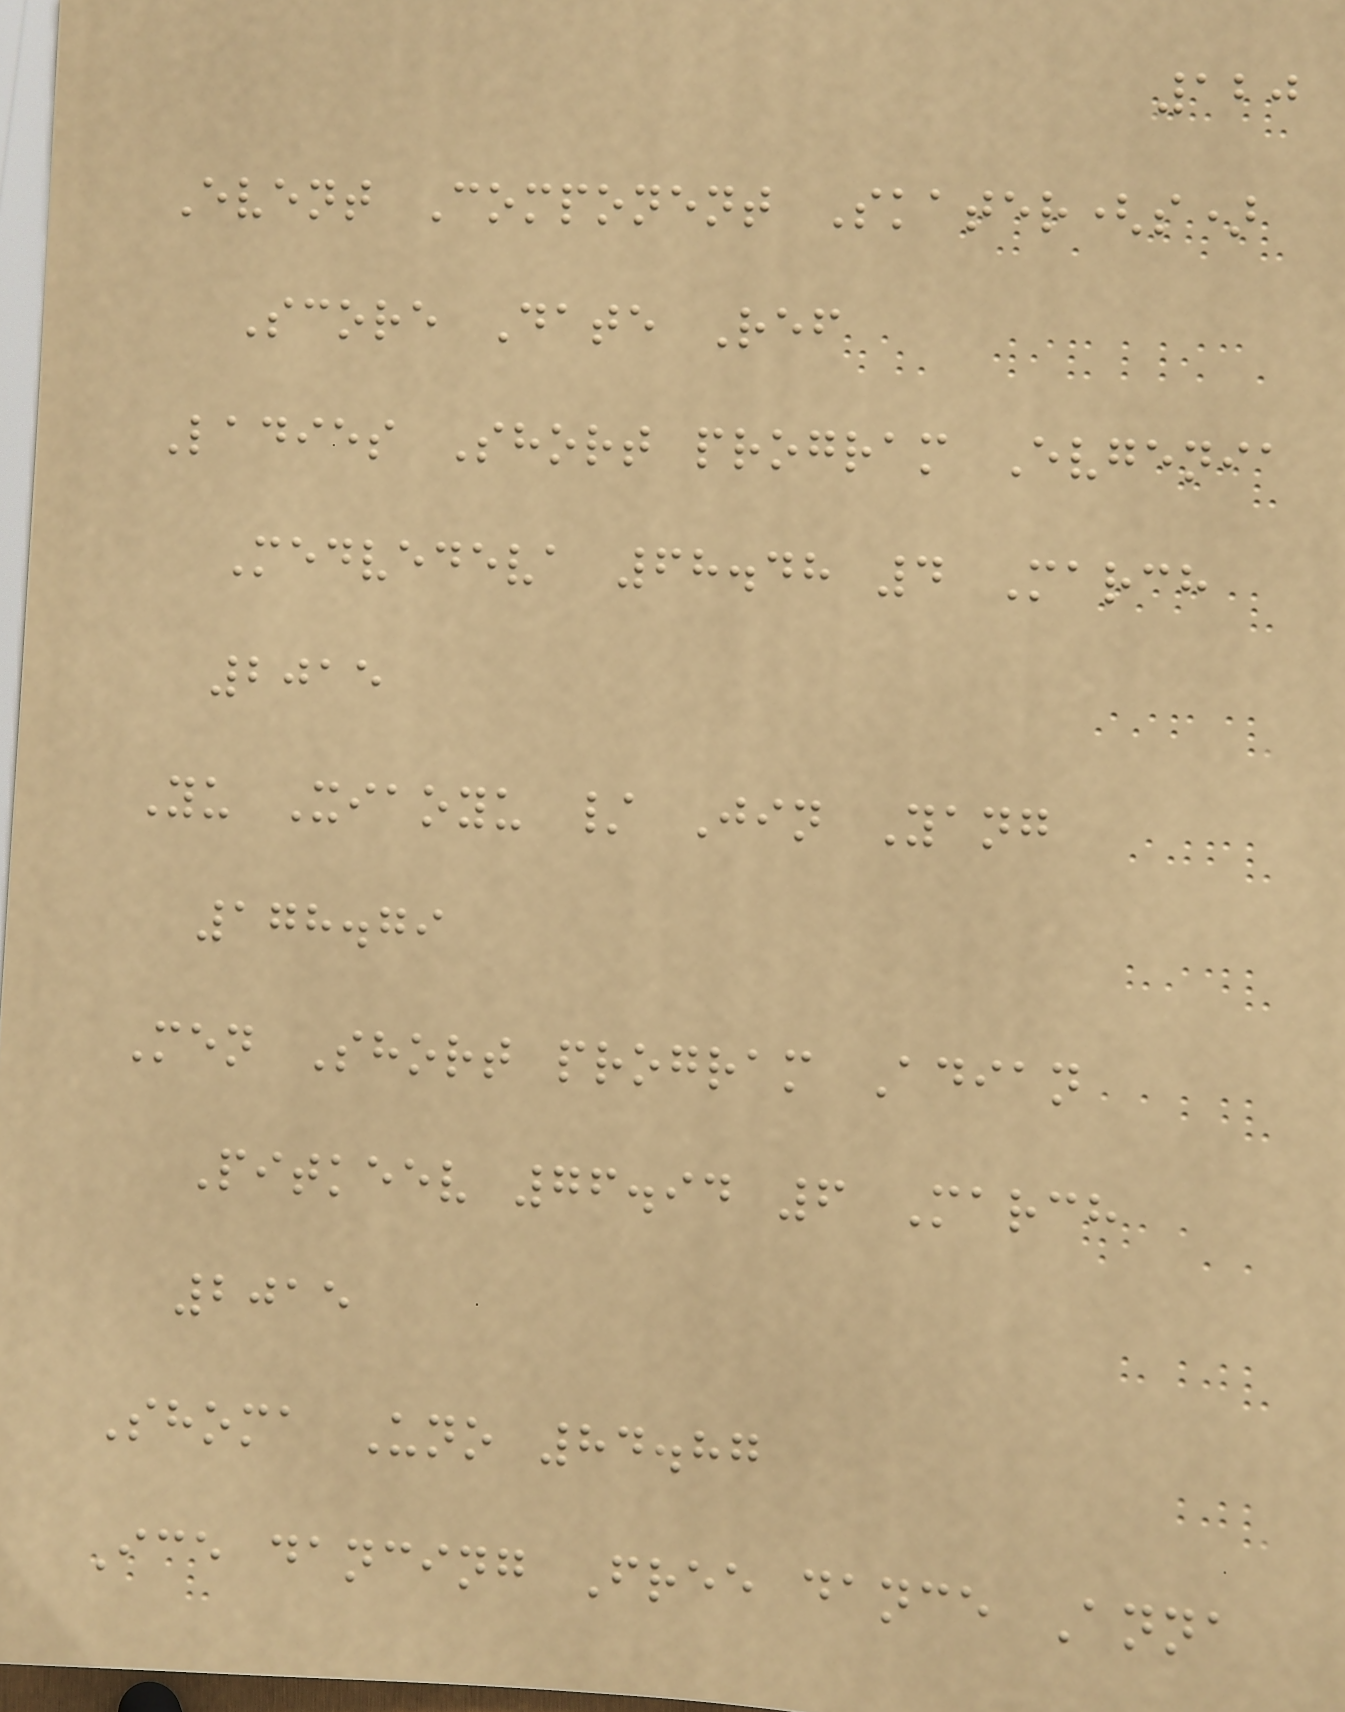120
Event Component Skater(s)
Score Date Ref
Ladies Short program Evgenia
Medvedeva 68.48 4 March
2015
Yu Xiaoyu / Jin Yang
178.79
Men Short program Adian
Pitkeev 76.94 6 March
2015
Shoma Uno 84.87
Ice dancing Free dance Anna
